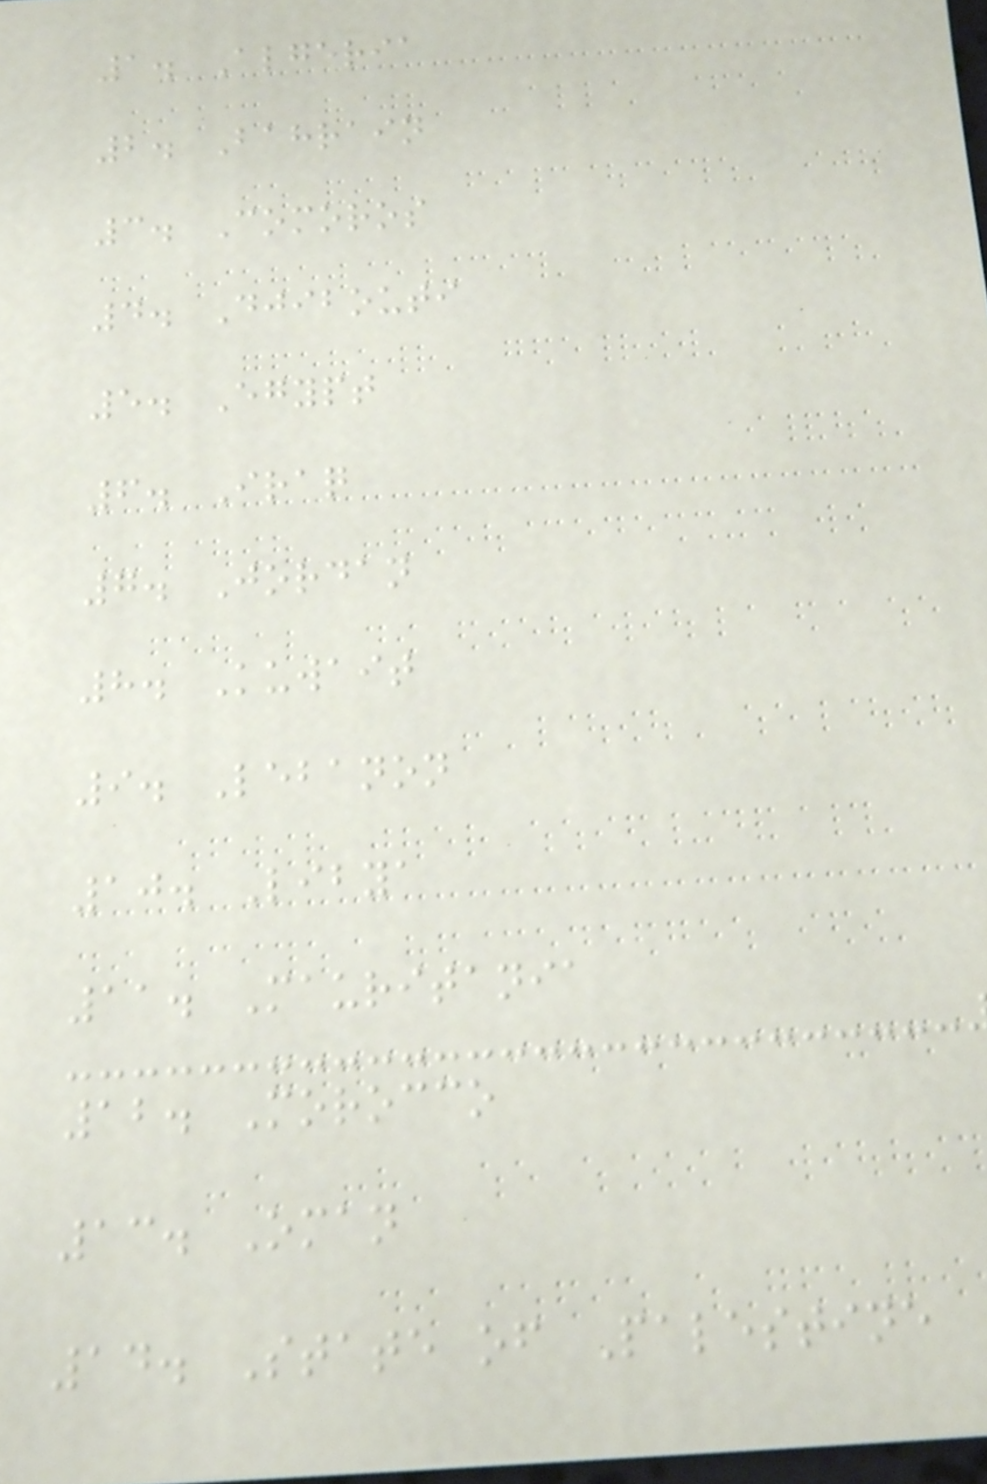1. Algeria
2. Bahrain
3. Comoros
4. Djibouti
5. Egypt
6. Iraq
7. Jordan
8. Kuwait
9. Lebanon
10. Libya
11. Mauritania
12. Morocco
13. Oman
14. State of Palestine
